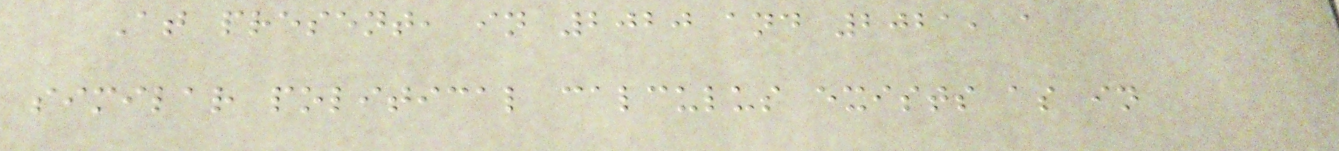At present, in 2020 and 2021, a
similar political calculus exists as in
